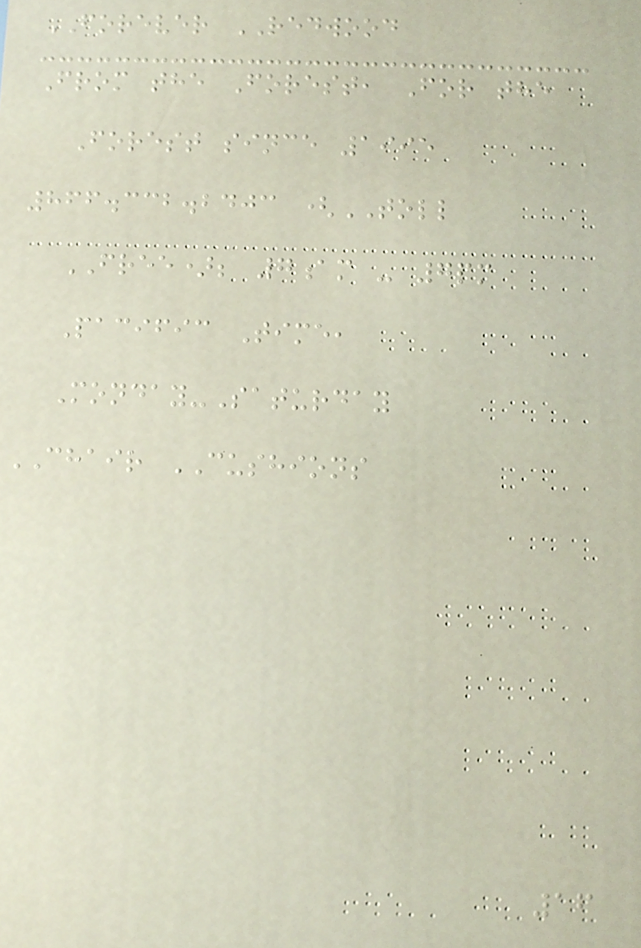FOREVER REDWOOD
From the Forest, For the
Forest since 1995
866.332.2403 (TOLL
FREE); 7am - 7pm
Pacific Time,
Monday-Saturday
CHAIR CUSHIONS
16
